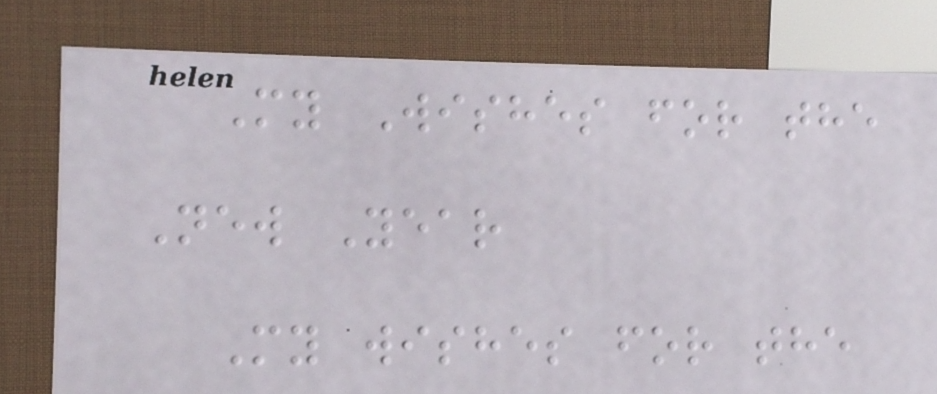My Wishes for the
New Year
My wishes for the
